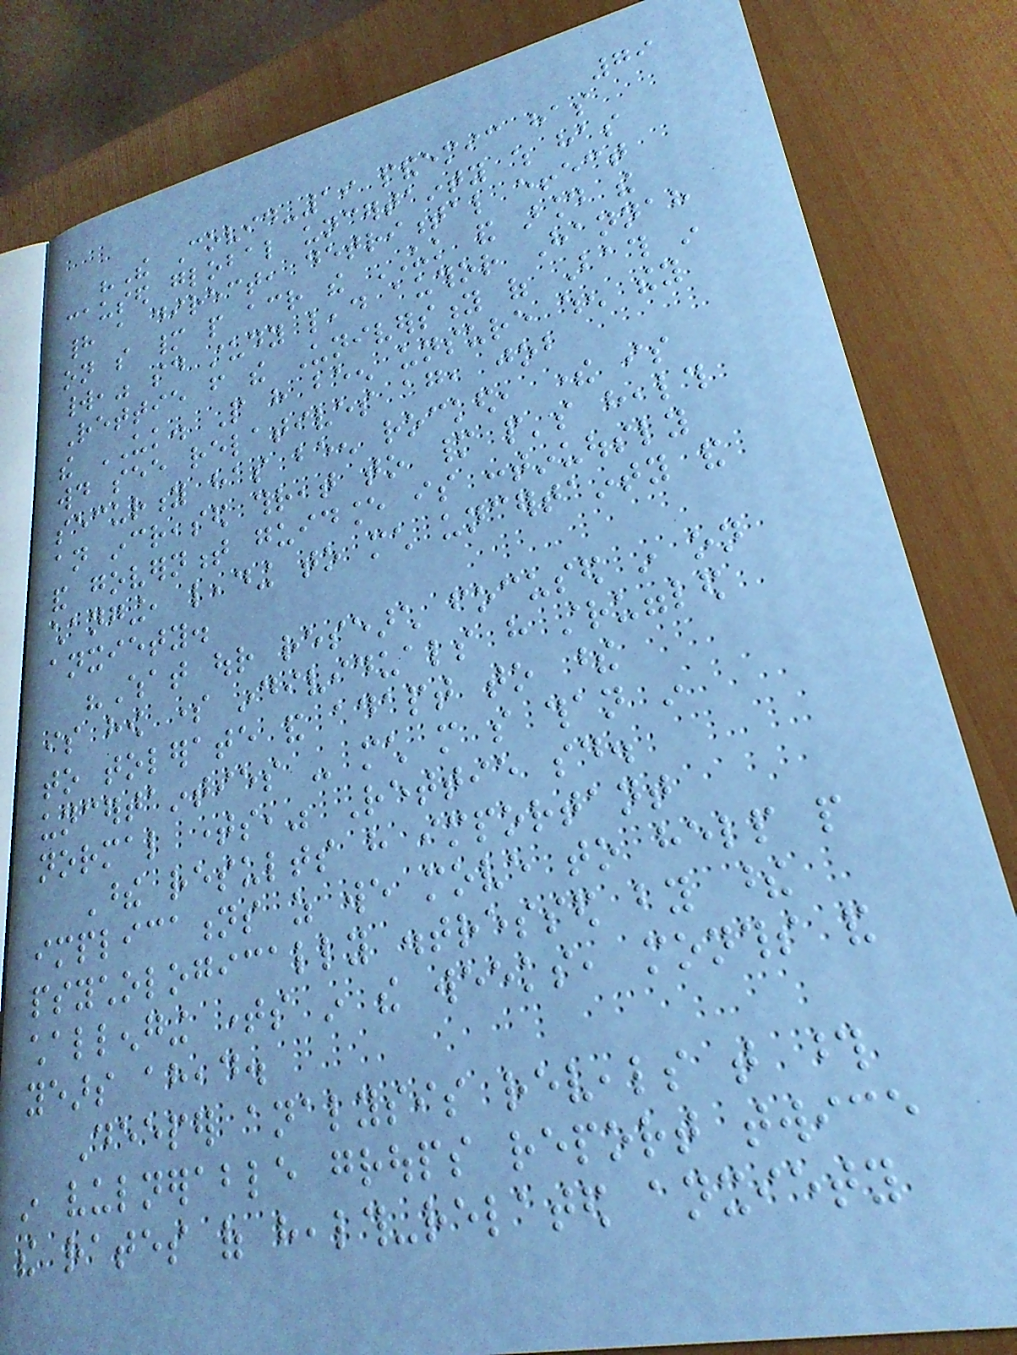79
"The Covid-19 pandemic has
caused global uncertainty which has
had a direct, detrimental effect
on so many people across the UK and around the
world," said study lead author Hannah
Rettie from the University of Bath in
the UK. People have been unsure when they
would see relatives again, job
security has been rocked, there is
an increased threat to many people's health
and government guidance is continuously
changing, leading to much uncertainty and
anxiety.
"What our research focused in on
is how some individuals have struggled
to tolerate and adapt to these
uncertainties - much more so than in
normal times," Rettie said.
These results have important
implications as we move to help people
psychologically distressed by these
challenging times in the weeks, months and
years ahead.
Deeper analysis reveals that those
in vulnerable groups report twice
the rates of health-related anxiety
